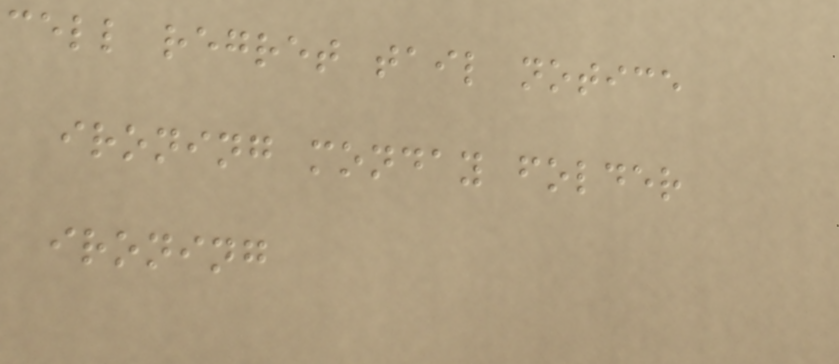cell regret tail notice
ironing monday folder
ironing
